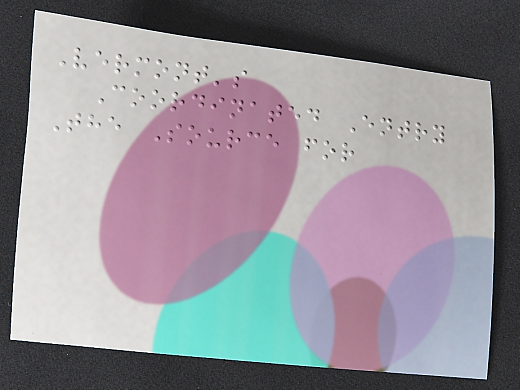Vermont's
Coordinated Entry
The Source for
